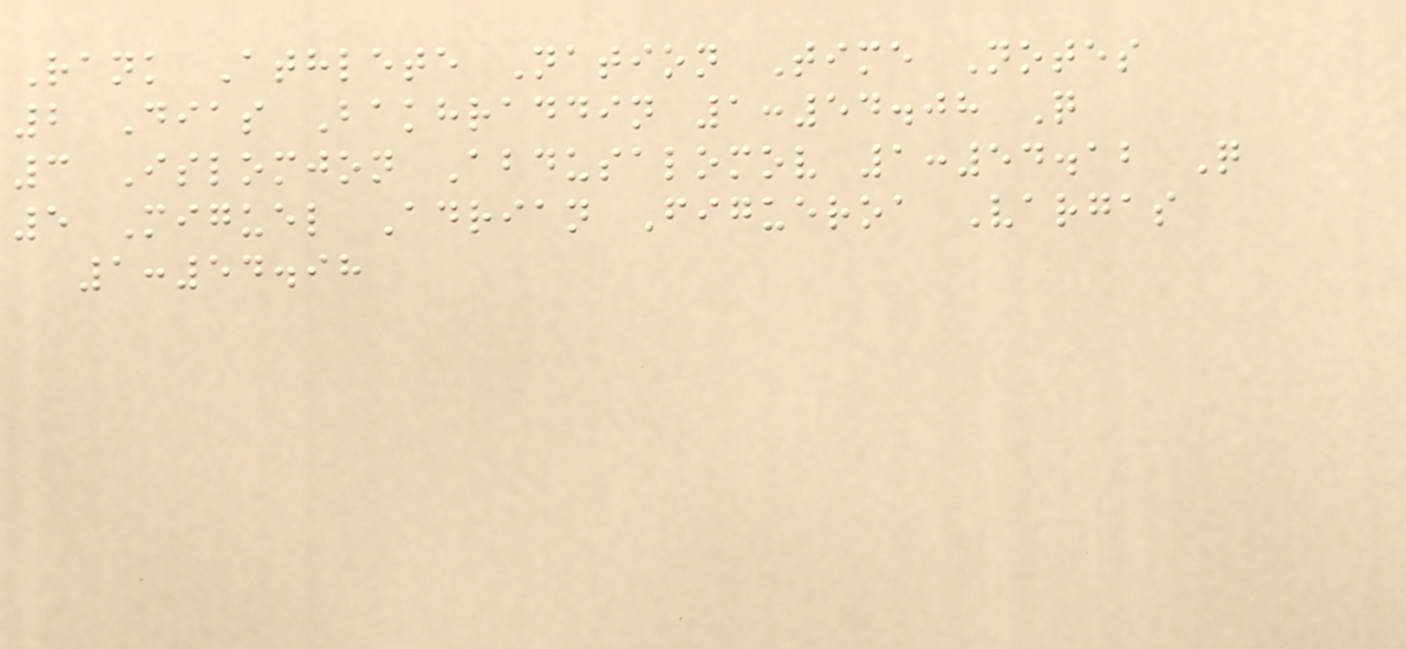Rank Athlete Nation Time Notes
2 Dias Bakhraddin 1:54.08 Q
3 Islomjon Abdusalomov 1:54.12 Q
5 Miguel Adrian Figueroa Vargas
1:54.98
